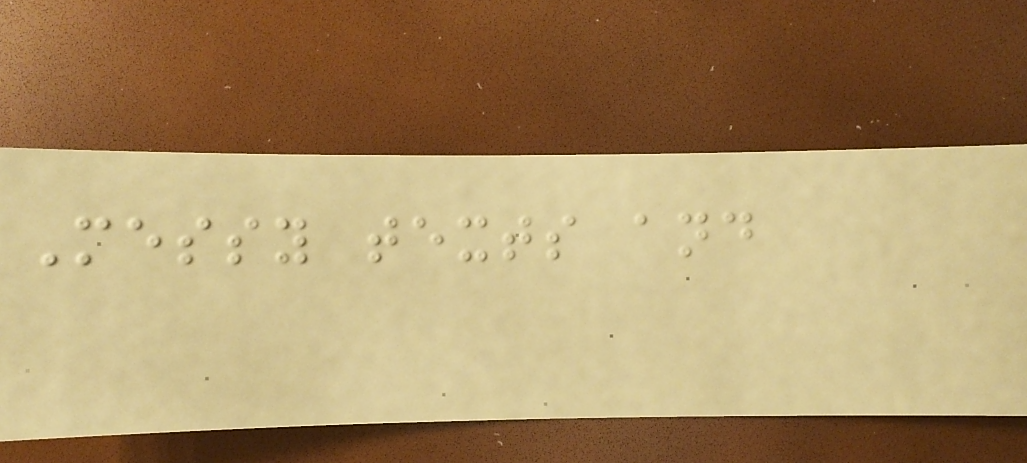Messy texts and
